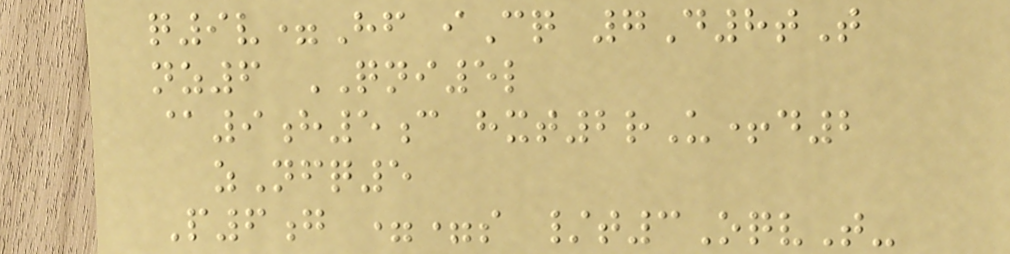q9v=Hf iCq 7D8tT
nz6 QNI5l
@9h5c hxt2rU+d2
zNfq5
P6g ==s /t3OqvT-
